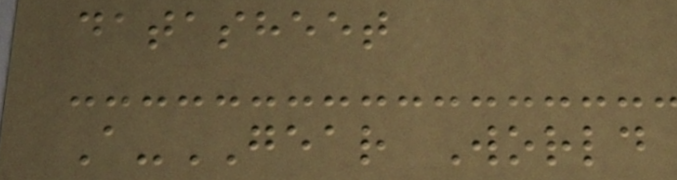datasheet
A-GEAR World
